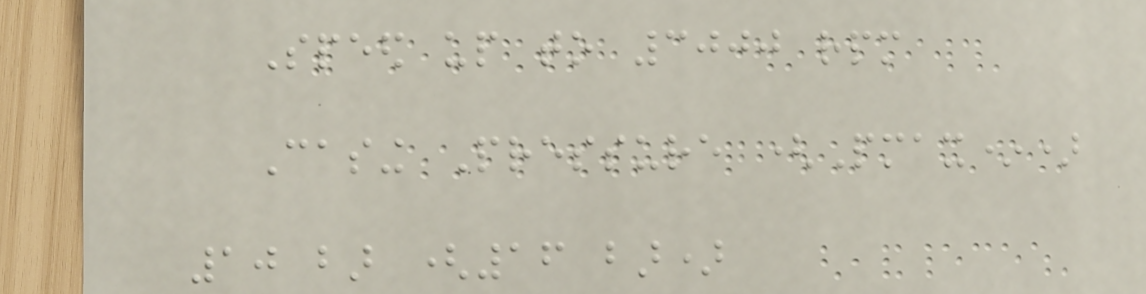Speed up to 3000 rpm
Casing Pressure (Pmax*)
10 bar (16 bar)
